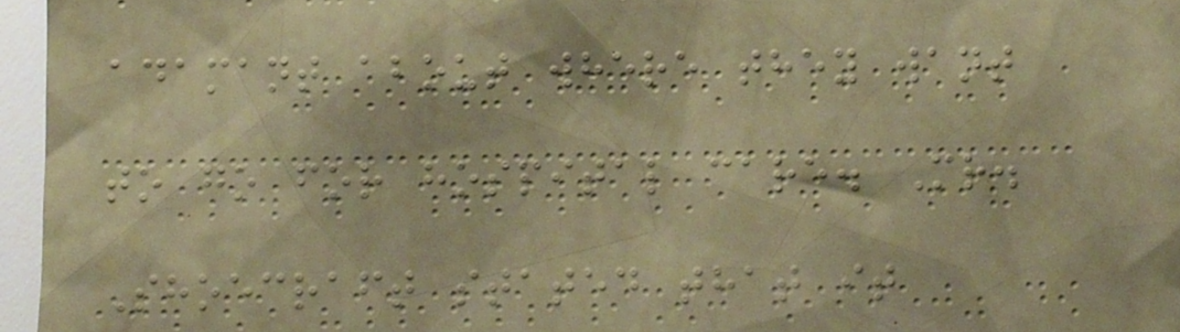adamant about where they want
to go for hospital care. Mr.
Shoecraft stated that it
